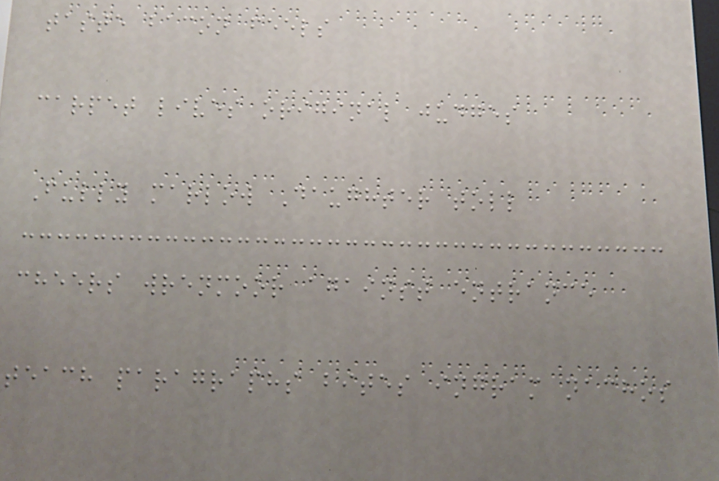taste bacon feels
carpet lives original judges
Fully marlow Daughter toll
cheers wrenmoor against entrance
teach paragraphs bites ingram nachos
